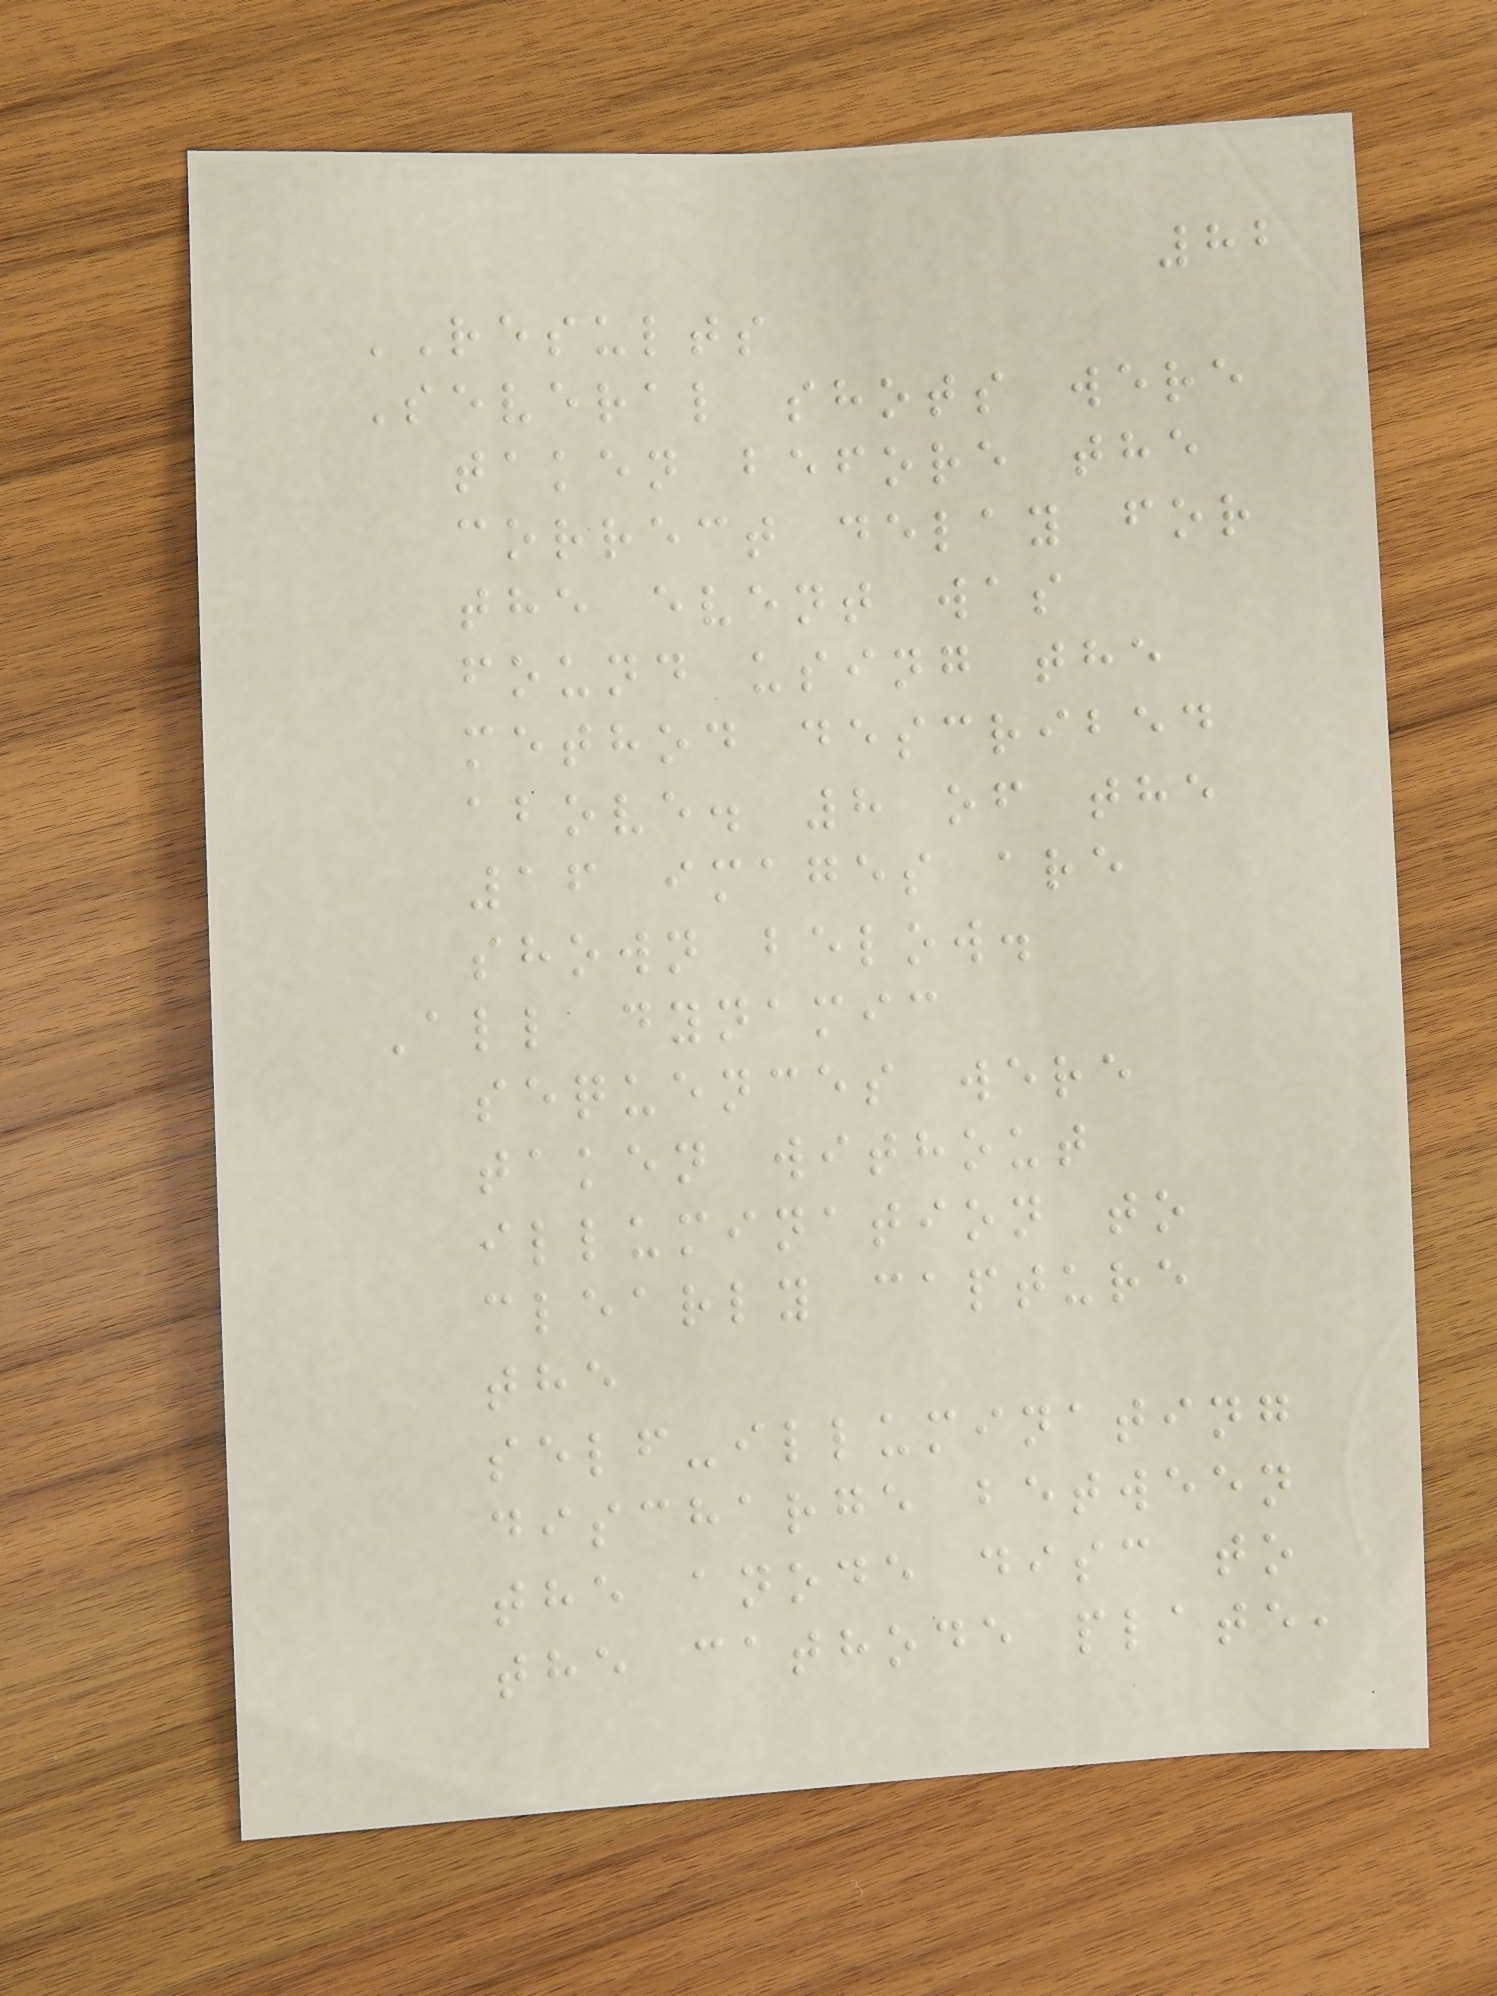82
RESULTS
Several shots were
taken before the
correct delay for
the event was
found using the
method described
above. 8 of the
16 images are
shown below.
All dynamic
sequences were
taken without
illumination to
clearly capture
the
self-illuminating
discharge between
the anode disc to
the cathode plate,
